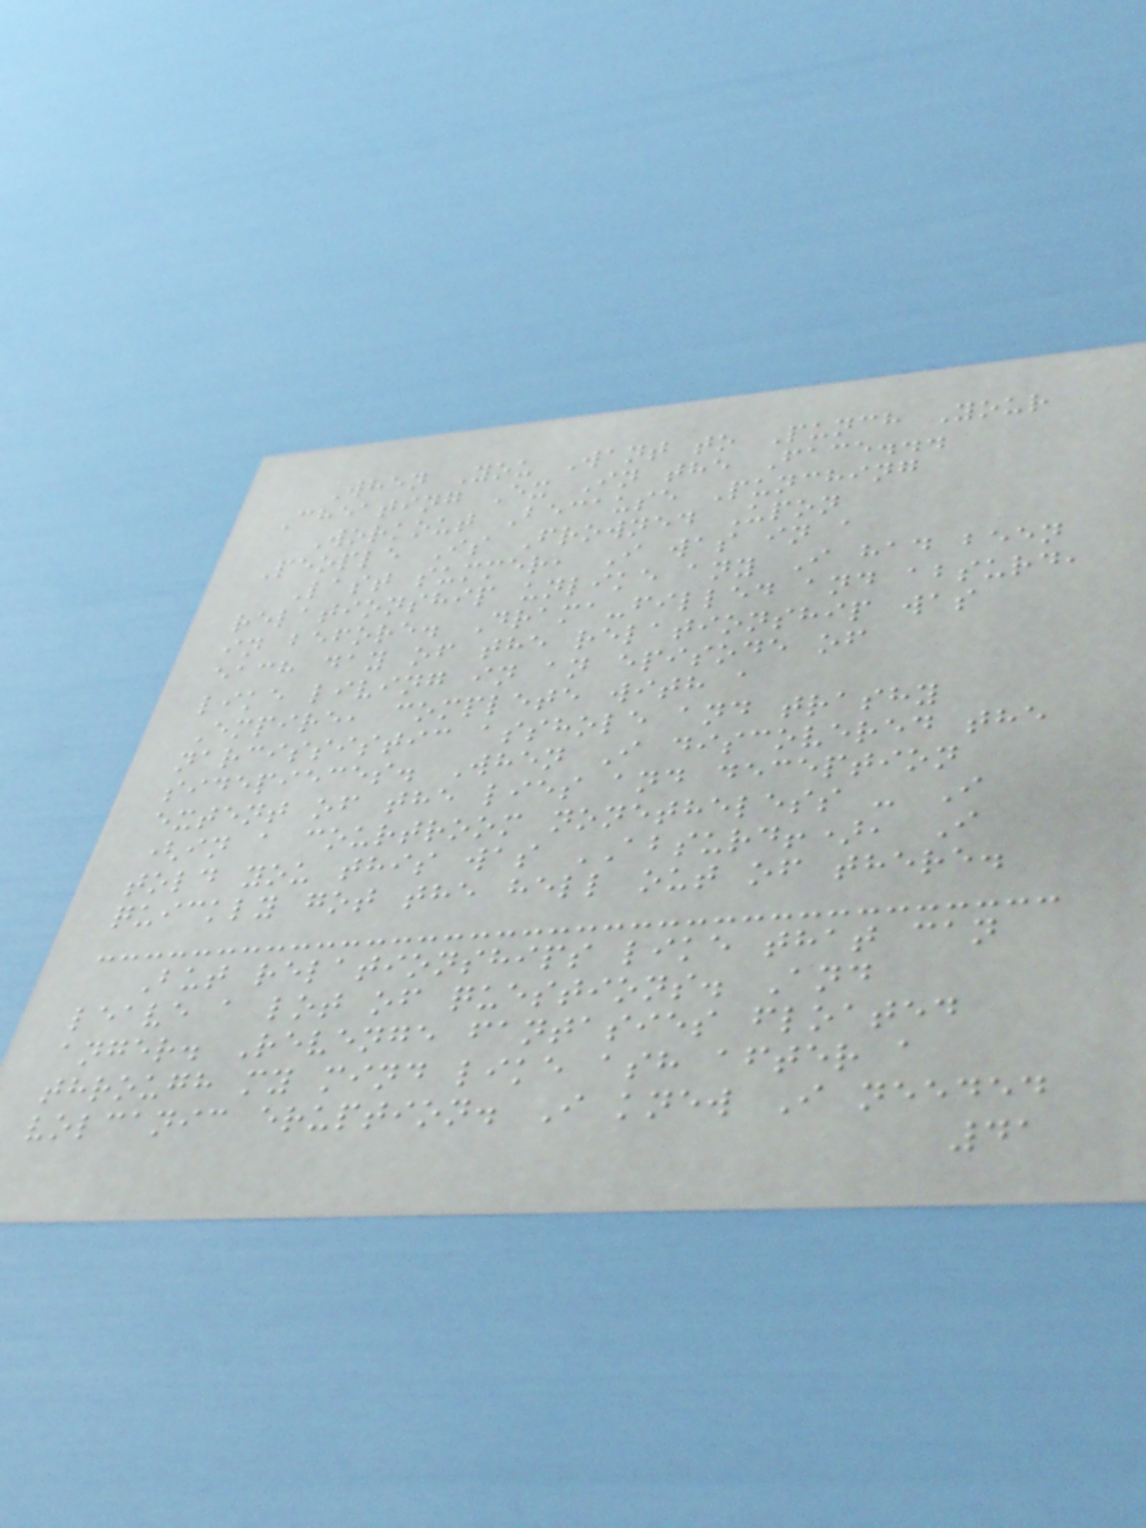When You Want to Punch Your
Cheating Ex In the Face...
Workout Because Punching
People Is Frowned Upon
Last summer, I was in a
relationship unlike any I had been
in before. Drama-filled and absurd,
each day of the relationship was
like living in an episode of
Empire, complete with a
narcissistic asshole and trashy
sidepieces. When I discovered the
extent of the lies and deception
(in a courtroom nonetheless - I
told you this was ABSURD!), I
quickly got the hell out of there.
But relationships like that can
leave a lot of questions. And
anger. Revenge fantasies floated
through my mind like ash after a
volcanic eruption. I knew I needed
41
